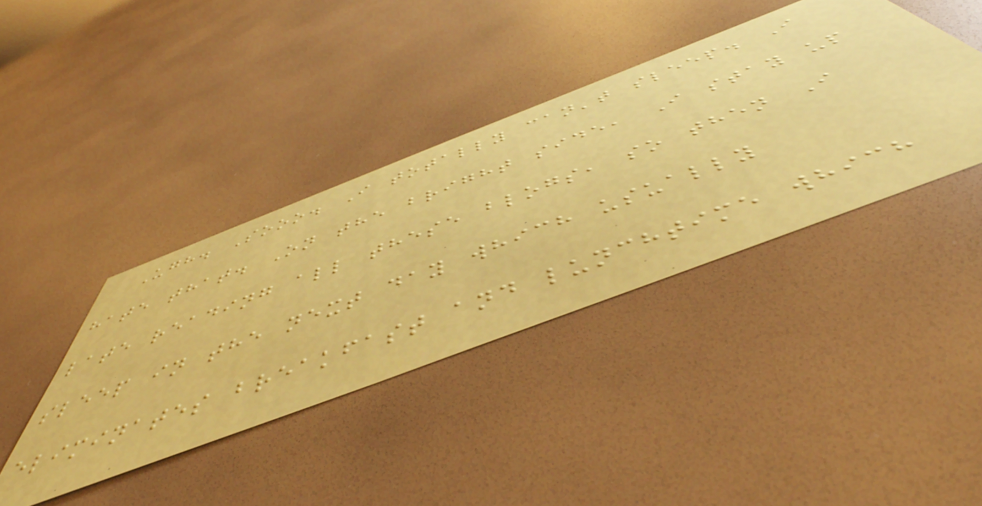Ugh. Sooo. I totally can't sleep. I
hate that. On the bright side, I stay up
late reading all these blogs, so then I
sleep in the next day which usually
eliminates breakfast and lunchtime which
